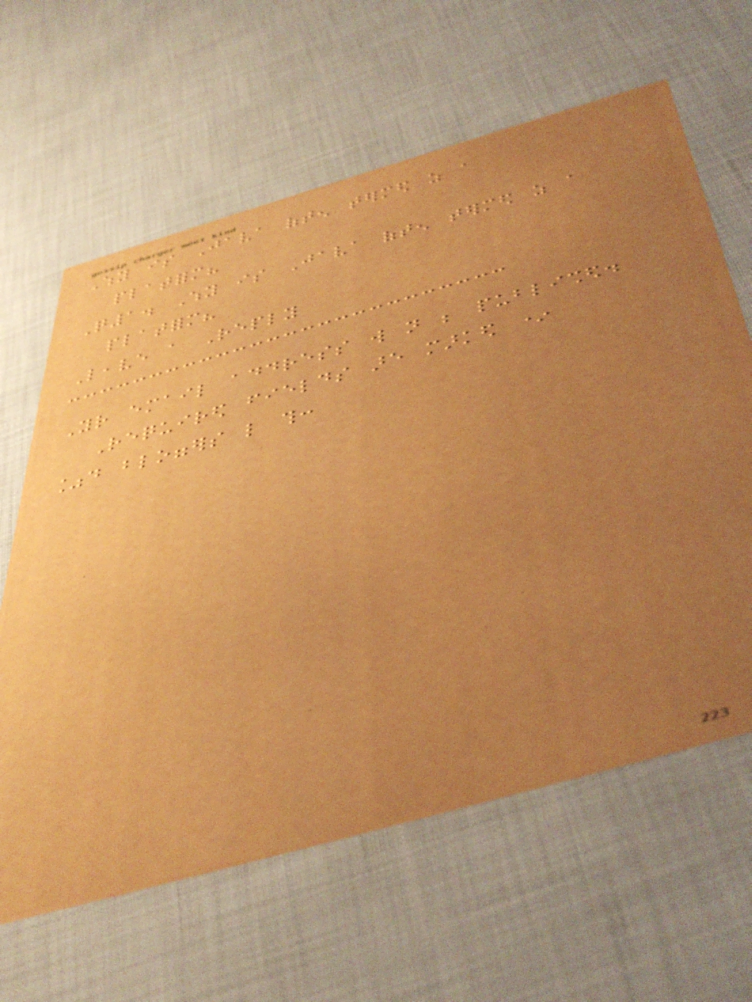Why is Java often termed as a
platform?
Q1. Why is Java often termed as a
platform?
Leave a Reply
Your email address will not be published.
Required fields are marked *
%d bloggers like this:
